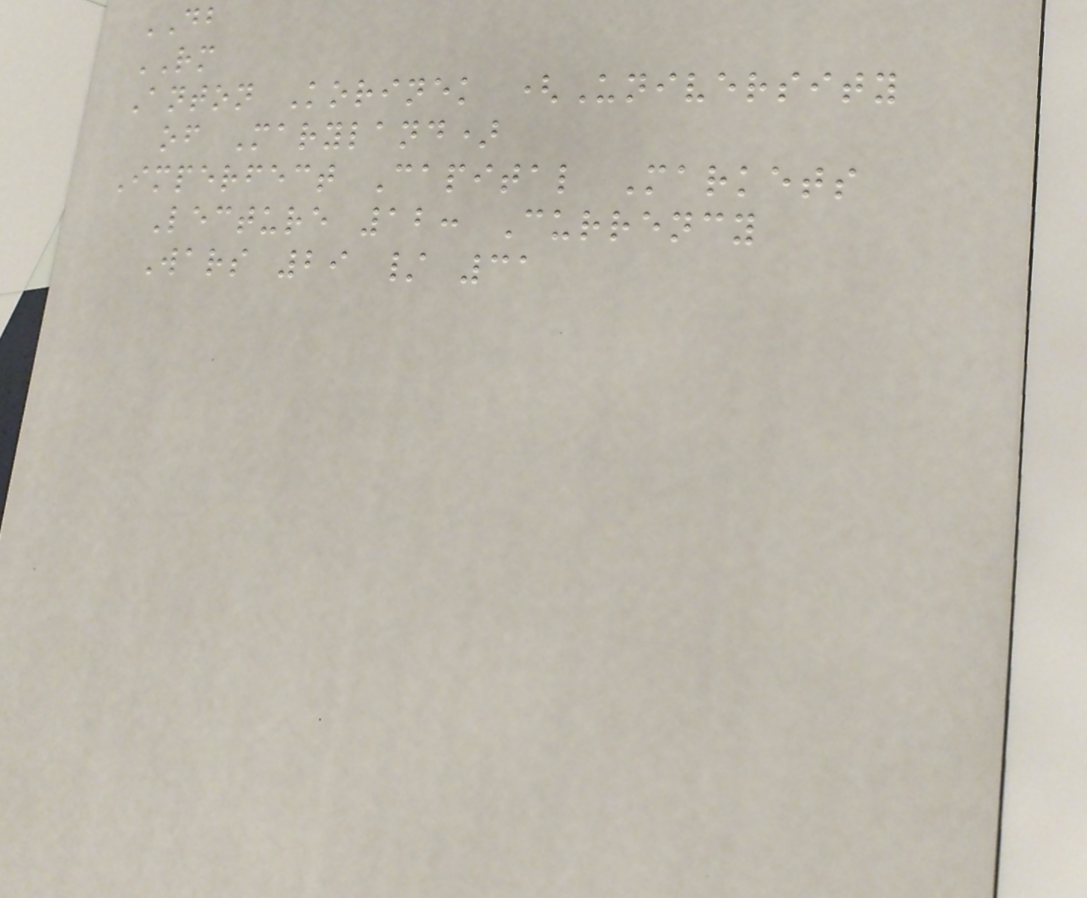DB
RM
Anton Korinek (University
of Maryland)
Imperfect Capital Markets
Lecture 12: Currency
Wars 29 / 31
